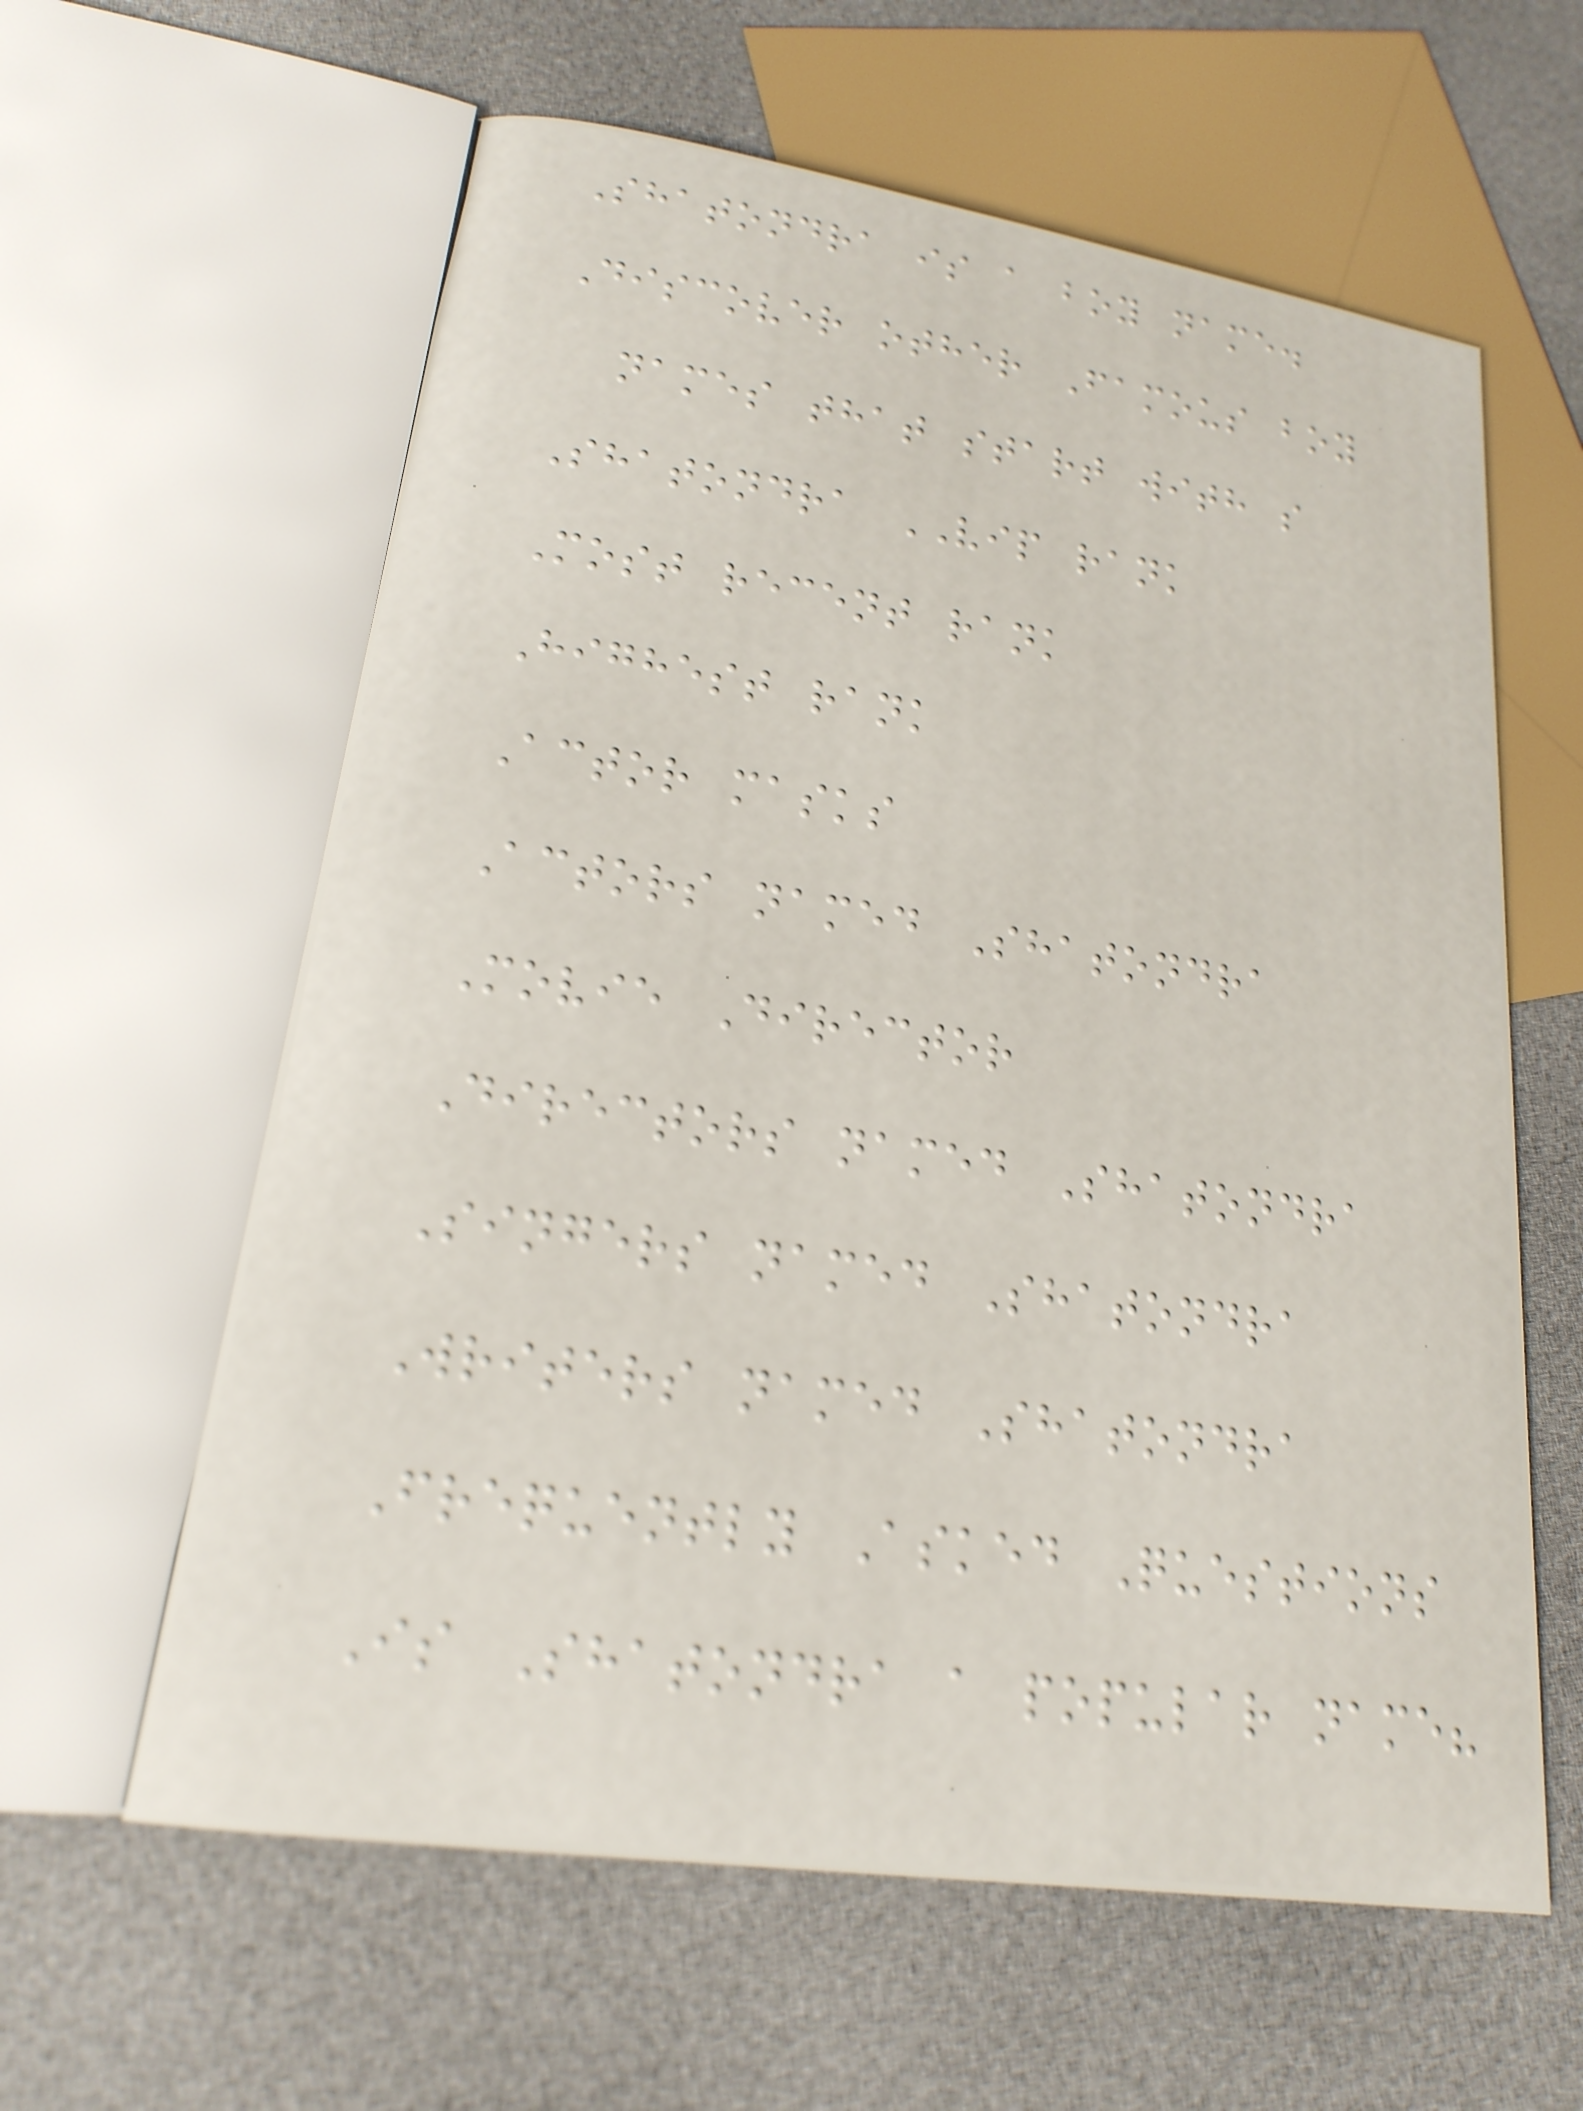Shatondra is a boy name.
Discover other Famous boy
names that start with s
Shatondra VIP rank
Most recent rank
Highest rank
Actor masks
Actors named Shatondra
Movie Director
Directors named Shatondra
Singers named Shatondra
Writers named Shatondra
Frequently Asked Questions
Is Shatondra a popular name?
